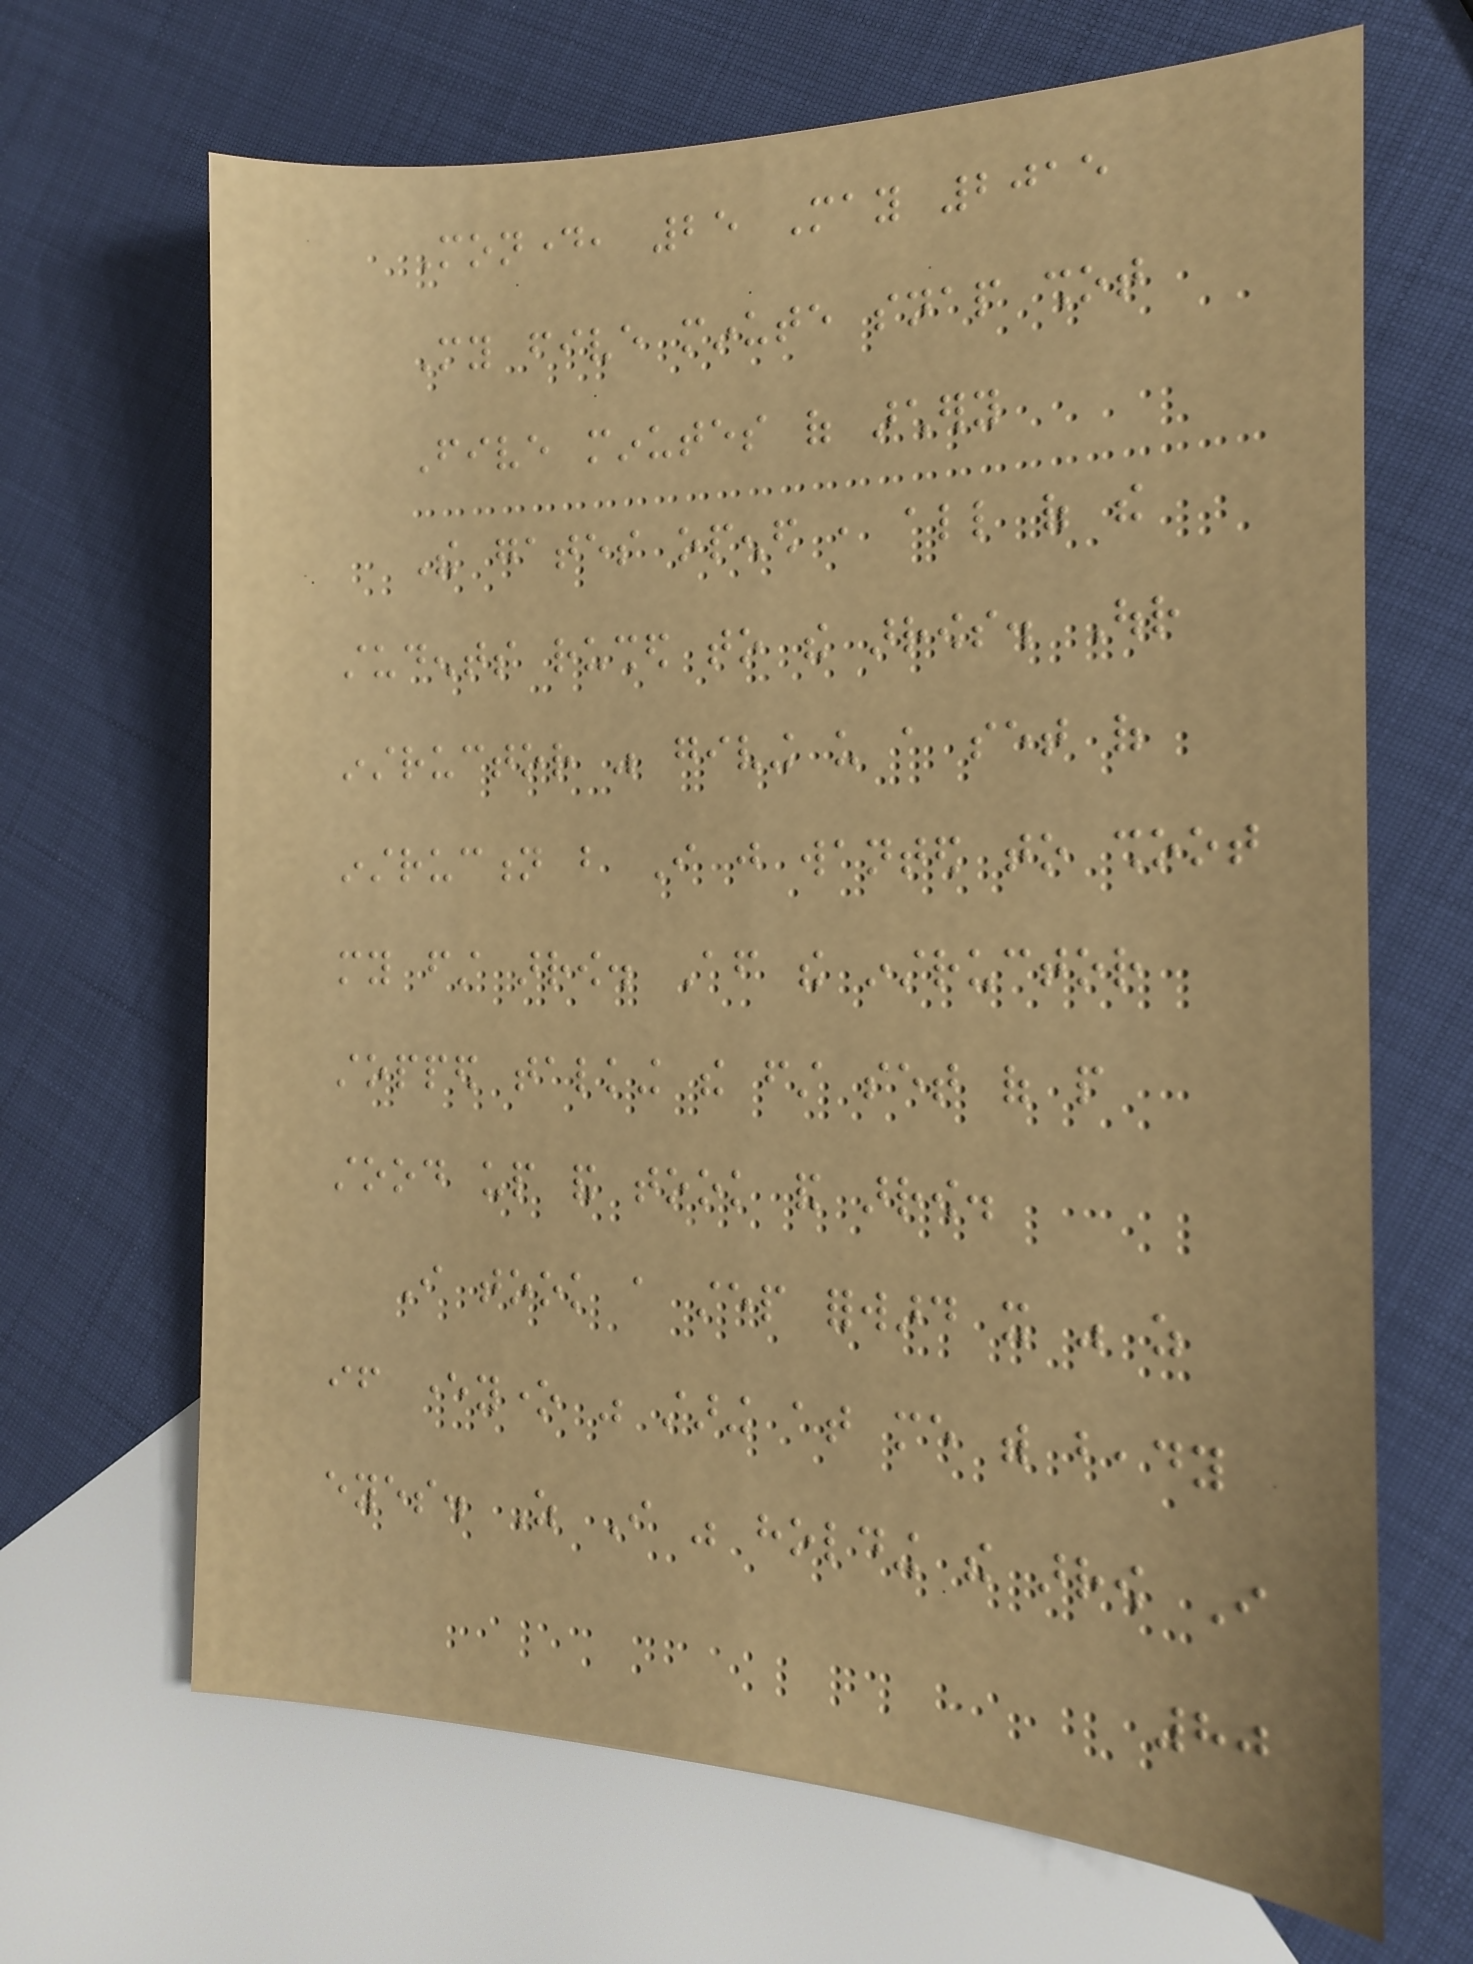Monday, 25 May 2015
My five minute snap shot
Five minutes of archery
The gates opened , all of the
students rushed to the arrows. Our
instructor was giving us a set of
instruction but I just wanted to shoot
my first arrow. After the instructor
stopped talking the first set of people
stood up and took and arrow.
I took a step forward it was as
if everyone was staring at me with beady
eyes. As I was holding the arrow I
80
